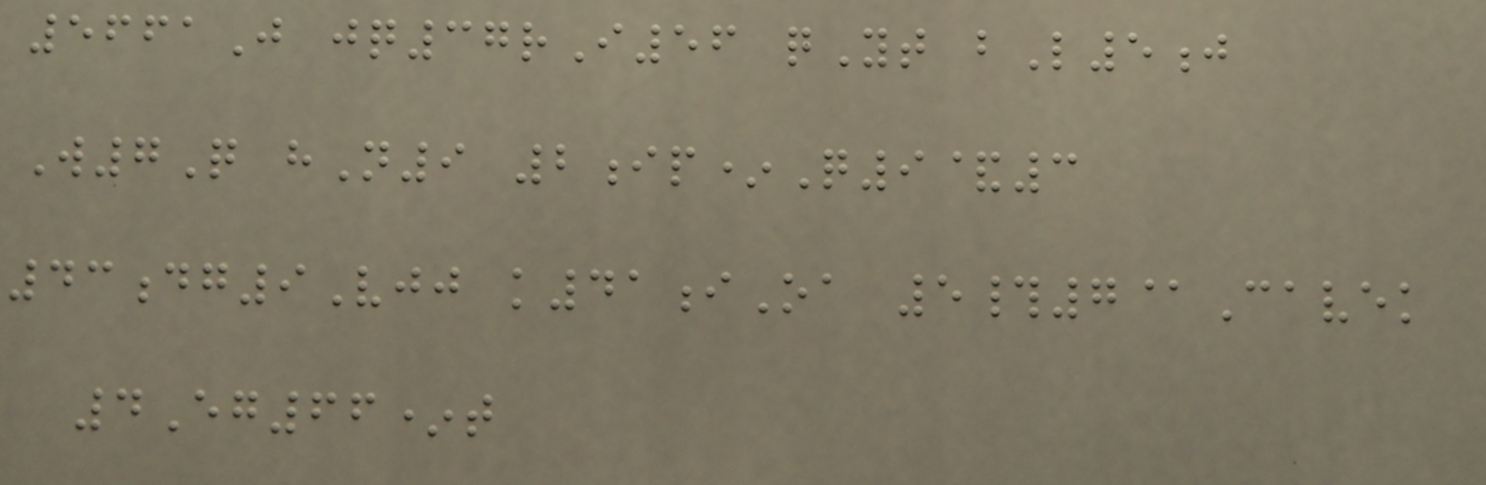5661J jq37rI56 qYt bL5j
W7Q hN9 2ip*Q9&3
43dg9Vjj k41iOa 5#7@Cavek
4Eg66*t
